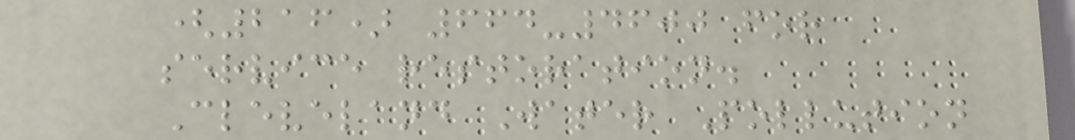(216) 664-4600 for
service restoration.
Cleveland Water Pollution
